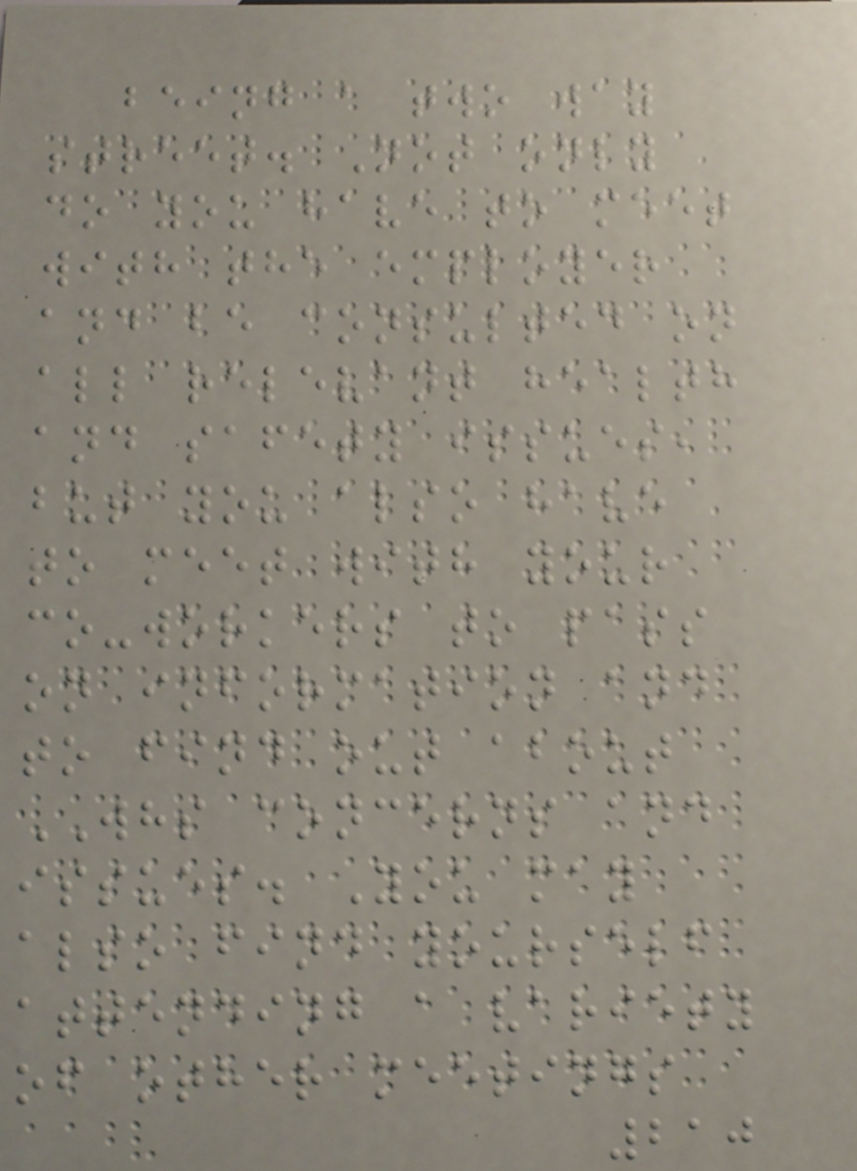being a two way
street. Not only
do you have to meet
with the employer
and be consulted on
all relevant health
and safety issues,
but you also have
to meet with your
co-workers to pass
on information and
to find out about
WHS concerns and
issues. You may
also find yourself
attending a variety
of other meetings
210
